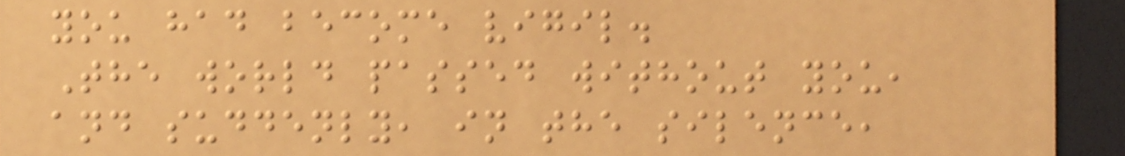you had become vigil.
The world passed without you,
and suddenly, in the silence,
